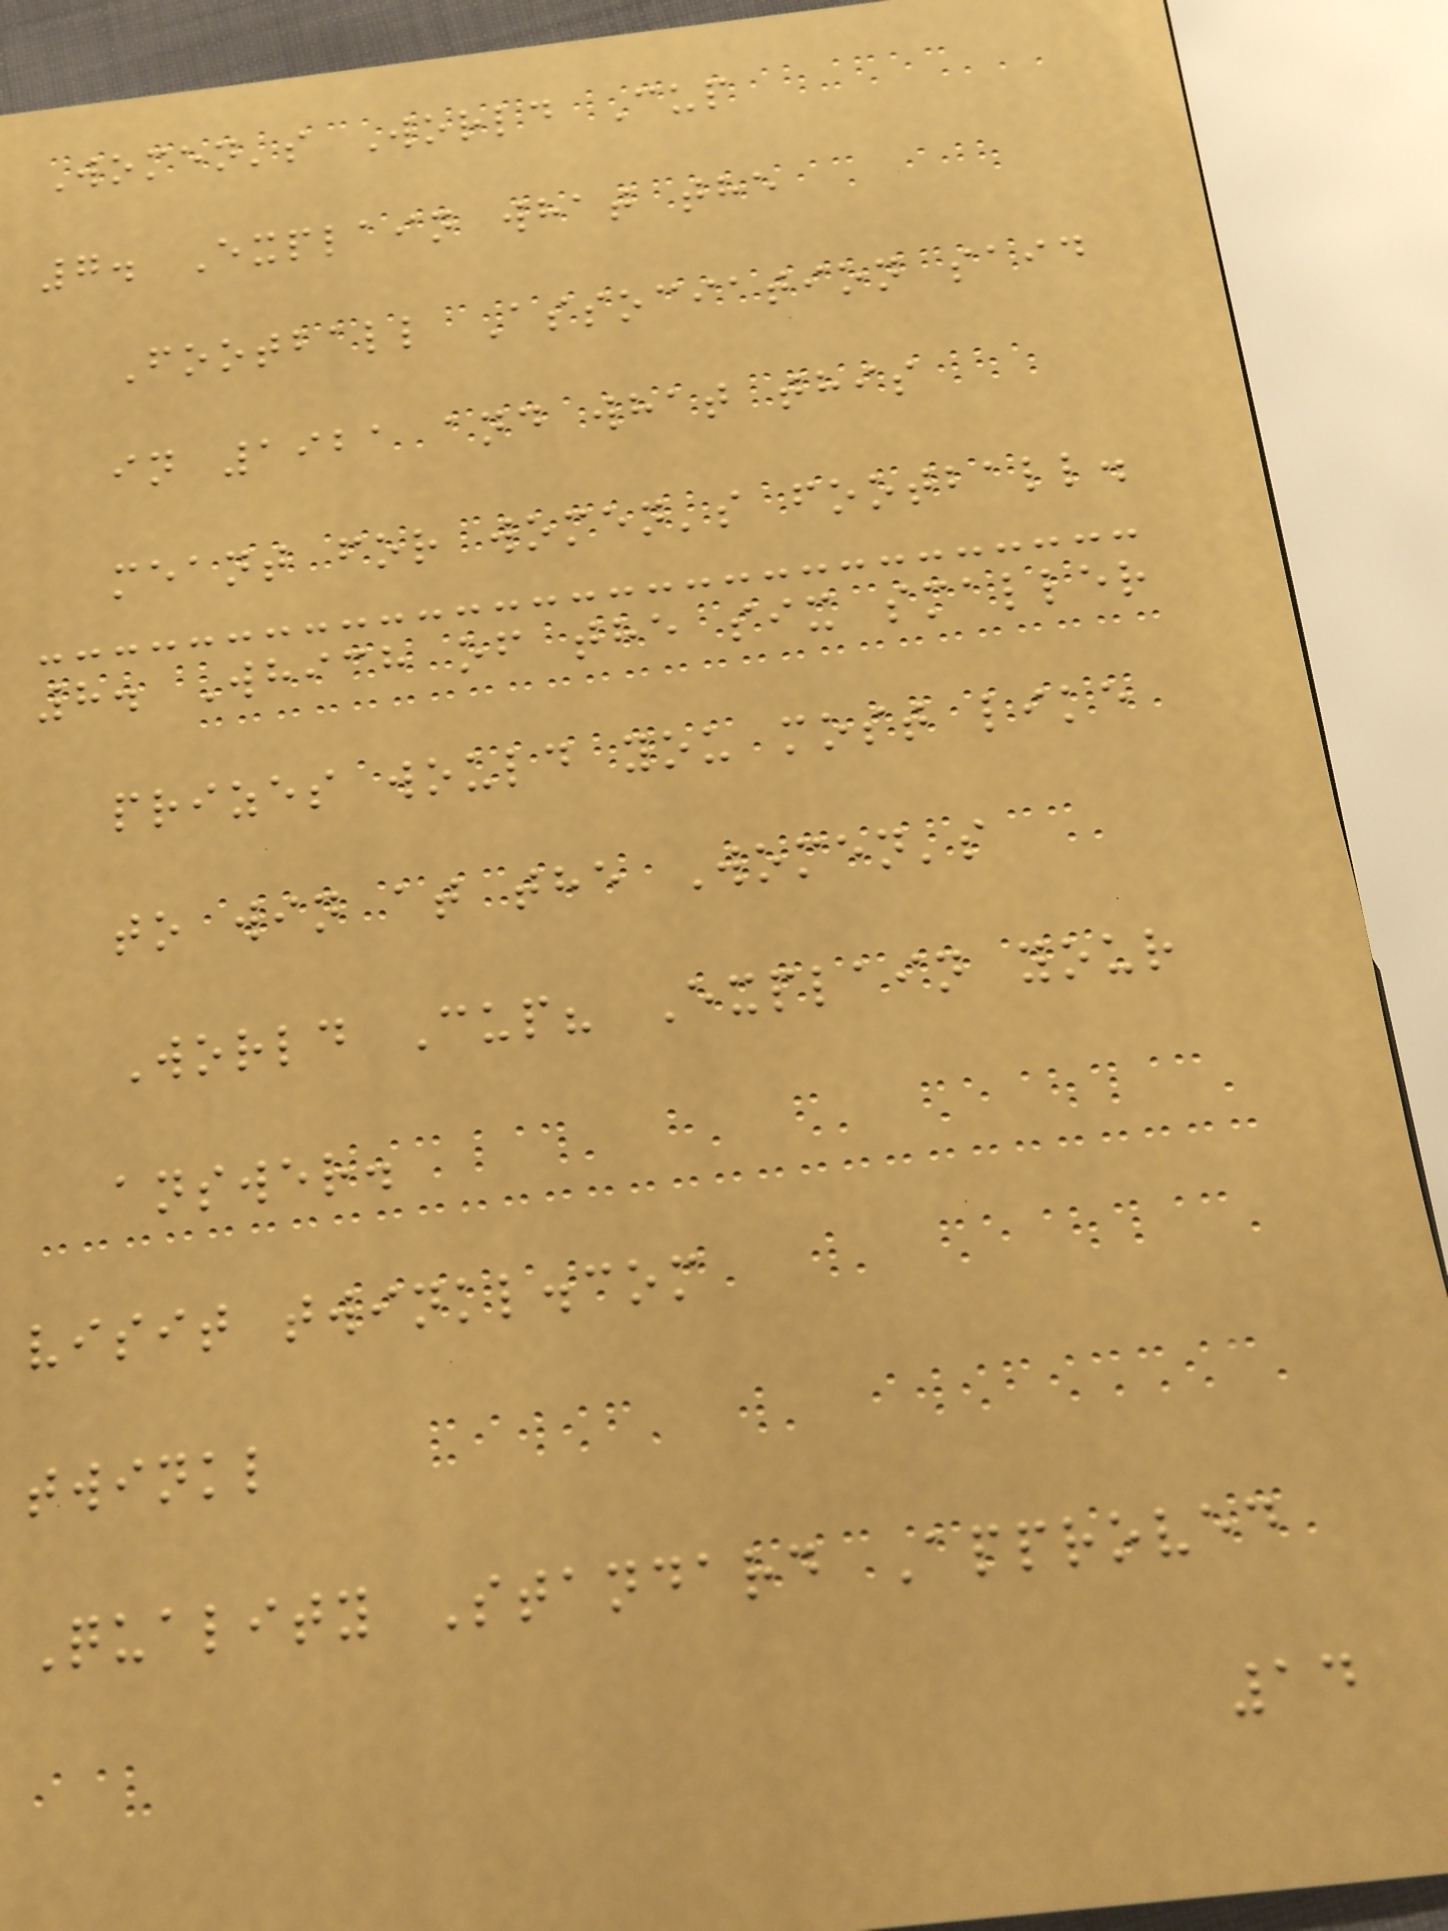Women's World Cup
7. Explain what the
Football Association said
in 1921 and what this
meant for women's football.
8. Which of the six smaller
prizes would you most like
to win at the Women's
World Cup? Explain your
answer.
visit twinkl.com
twinkl
Quality Standard Approved
14
